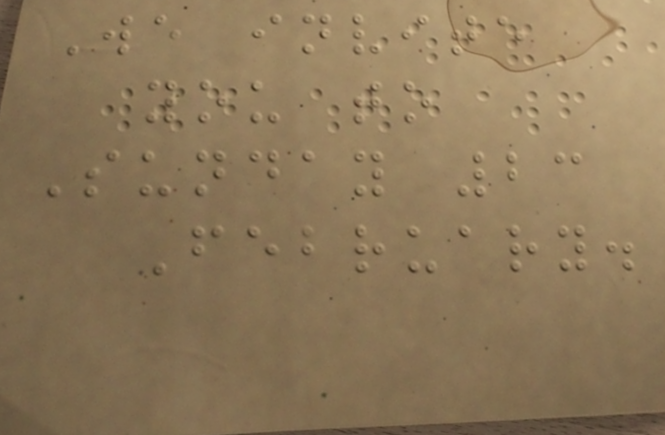We invite
you to
Sunday 23
February.
